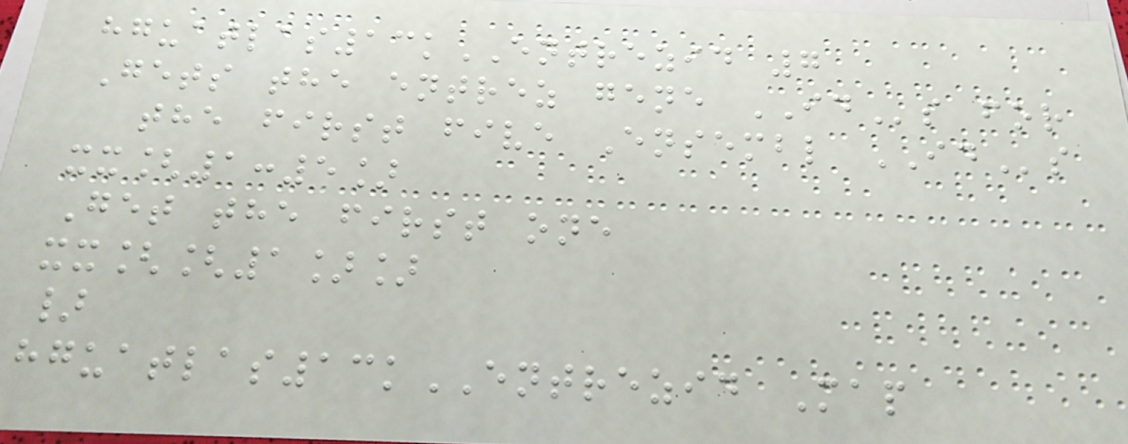hguatlas13kENTREZID 7
Gets the entrez gene IDs for
the first five Ensembl IDs
xx[1:5]
Get the first one
xx[[1]]
}
hguatlas13kENTREZID Map
